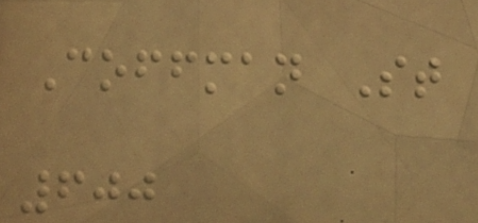Coffman St
600
